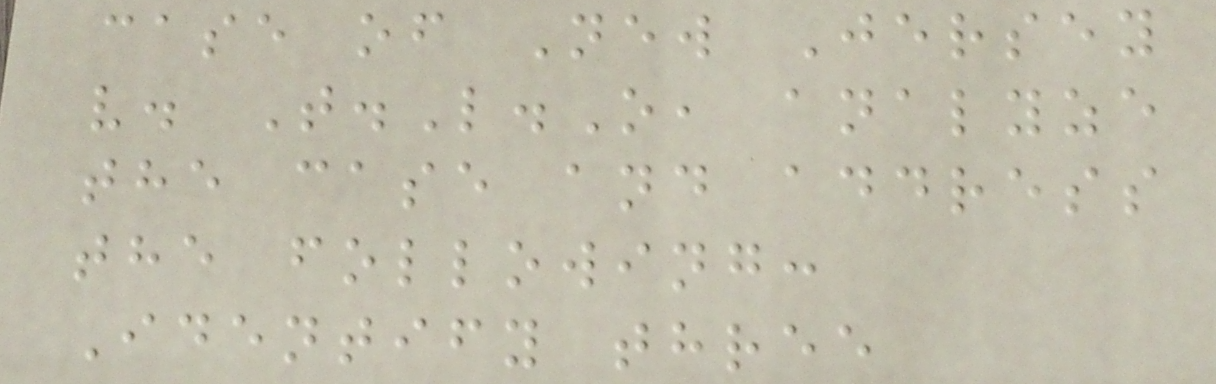case of New Jersey
v. T.L.O, analyze
the case and address
the following:
Identify three
